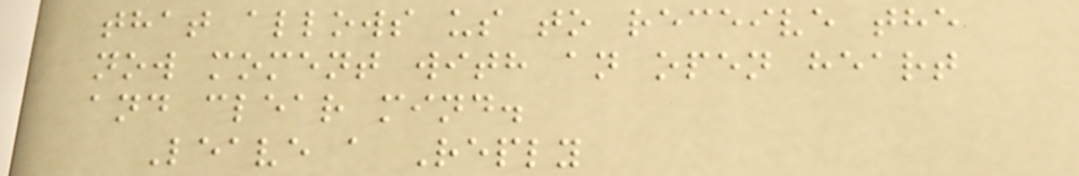that allows us to receive the
now moment with an open heart
and clear mind.
Leave a Reply
